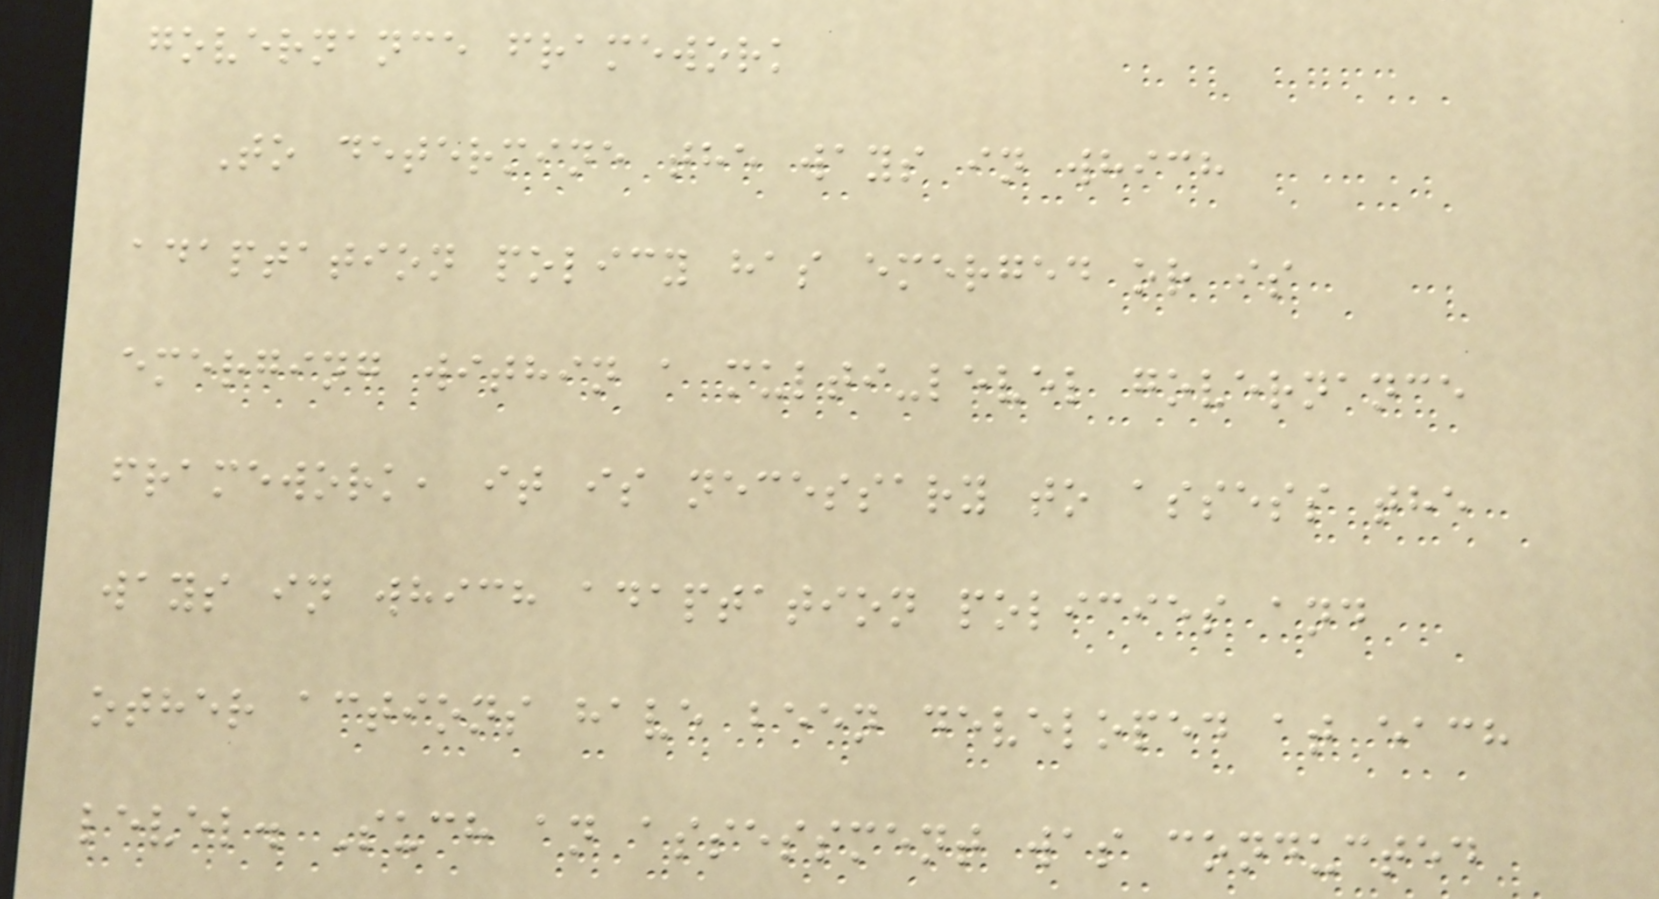governance framework
To determine the ways in which
adaptation policy has emerged or is
emerging within a multi-level governance
framework, it is necessary to assess the
ways in which adaptation policies and
other actions have been developed at each
level. Such an assessment was conducted
